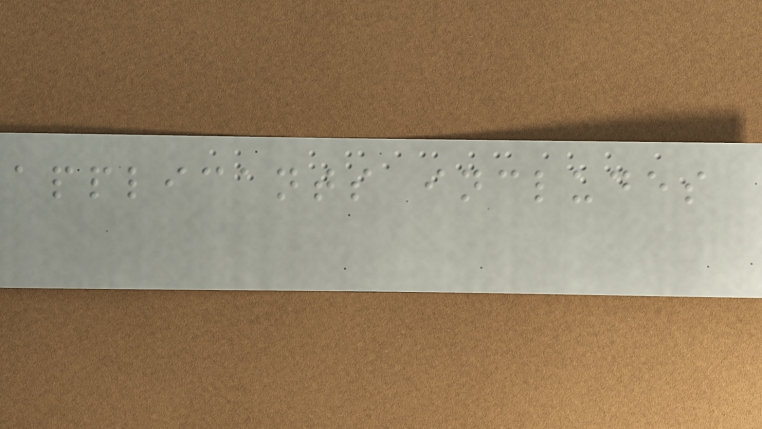applicants includes
